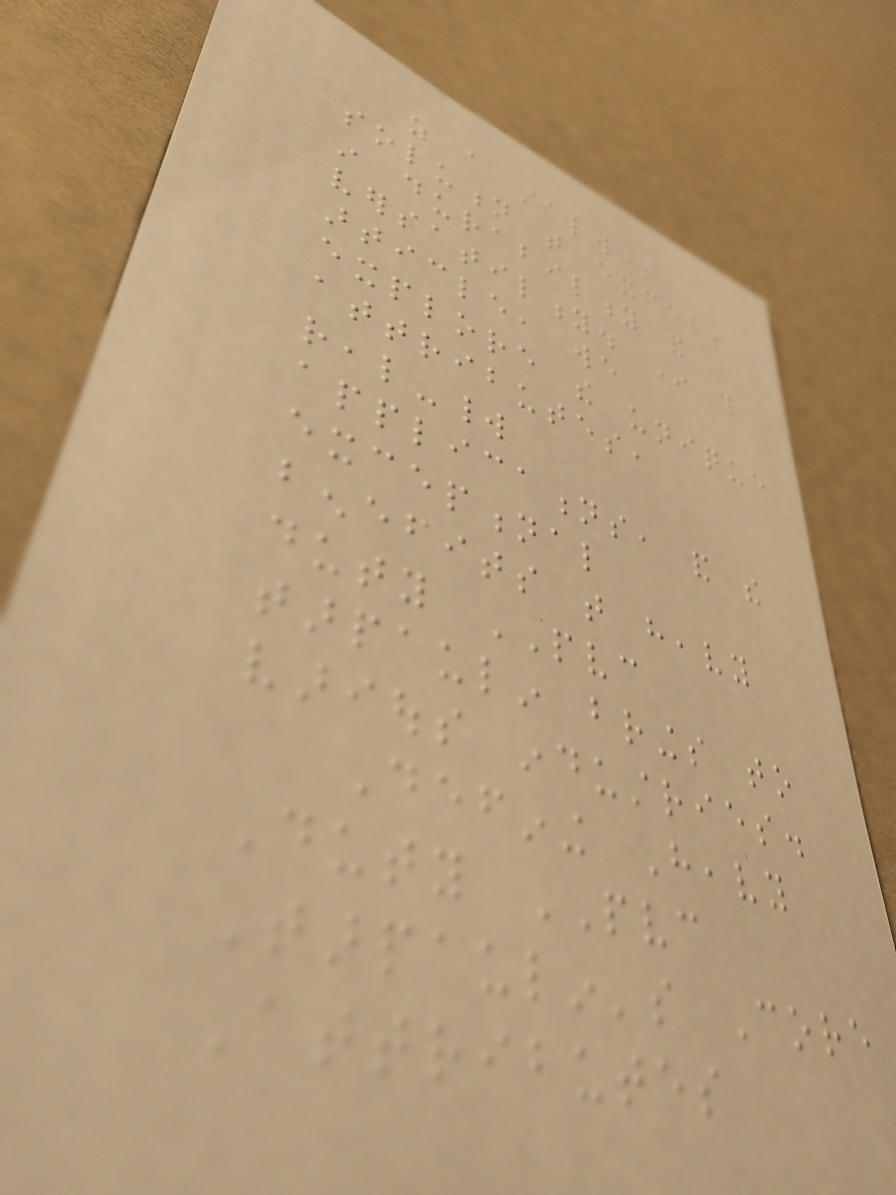as a stalwart
solution that excels
in durability and
versatility. In this
article, we
explore the unique
attributes,
real-world
applications, and the
exceptional
benefits that heavy
duty PVC
tarpaulin brings to
various industries.
Defining Heavy
Duty PVC
Tarpaulin's Core
Attributes
